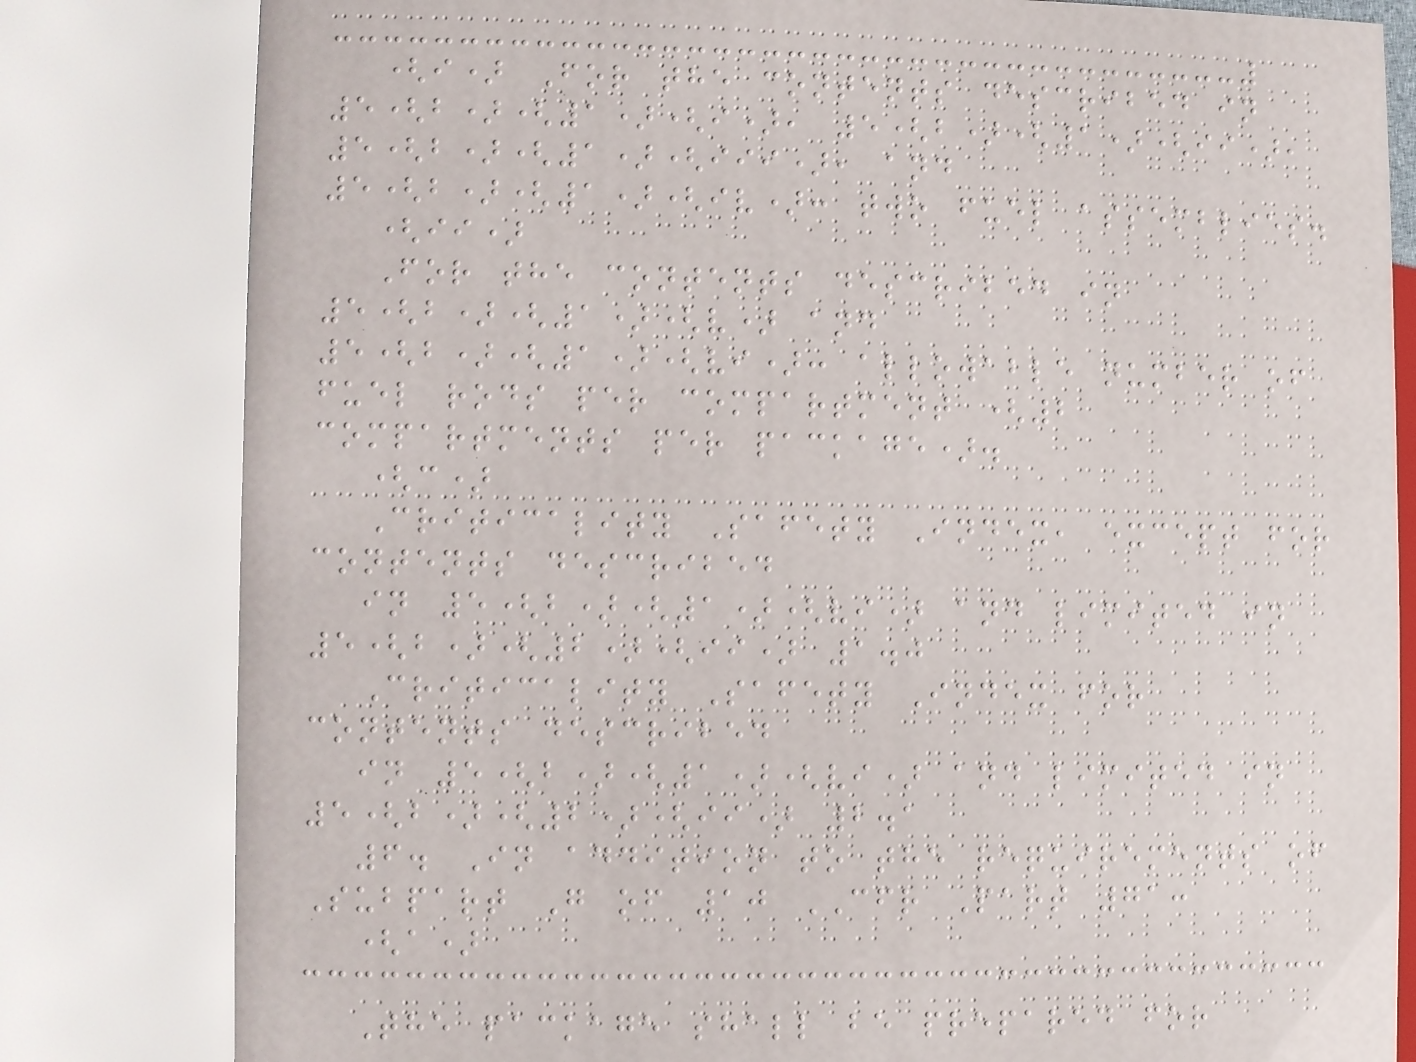(i) For the contents described in
5(b)(1)(i), 5(b)(1)(ii),
5(b)(1)(iii), and
5(b)(1)(iv): two fuel assemblies.
(ii)
For the contents described in
5(b)(1)(v) and
5(b)(1)(vi): allowable number of
fuel rods per compartment (2
compartments per package).
(c)
Criticality Safety Index, except for
contents described
in 5(b)(1)(vi) and limited in
5(b)(2)(ii) 1.0
Criticality Safety Index for
contents described
in 5(b)(1)(vi) and limited in
5(b)(2)(ii) 2.1
6. In addition to the requirements of
Subpart G of 10 CFR Part 71:
(a)
The package shall be prepared for
